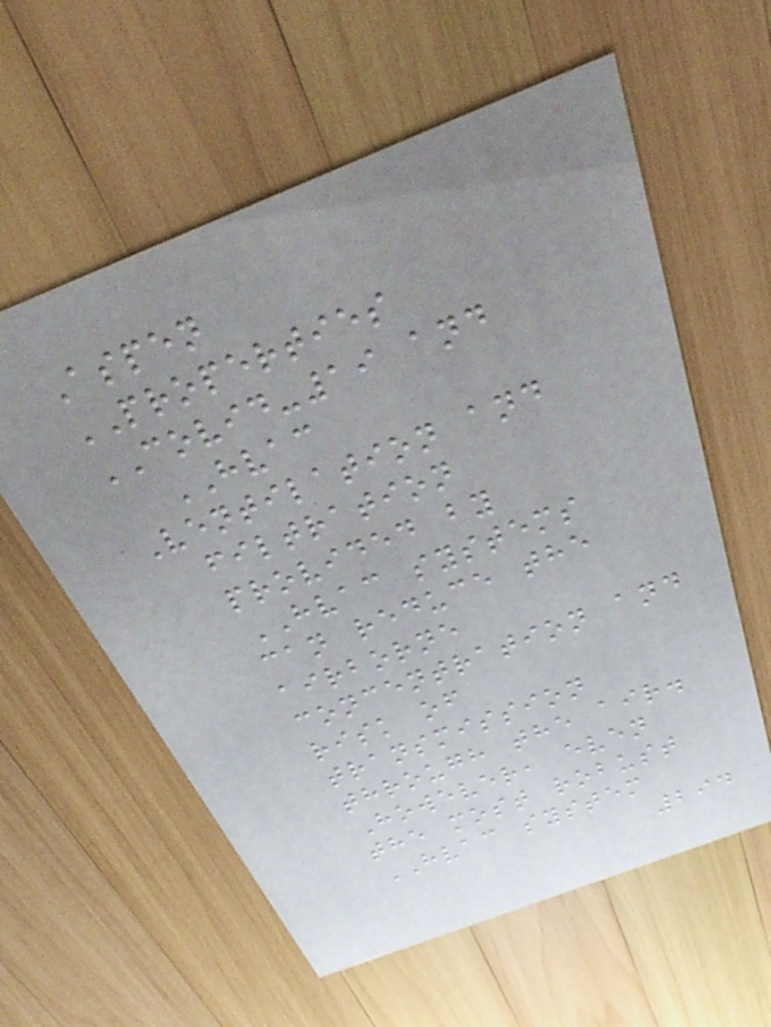Aspen
PROPERTIES
COVID-19 and
HVAC
Ventilation and
filtration
provided by
HVAC systems
can reduce the
airborne
concentration and
risk of
transmission
through the air.
However, even
the most robust
HVAC system
294
